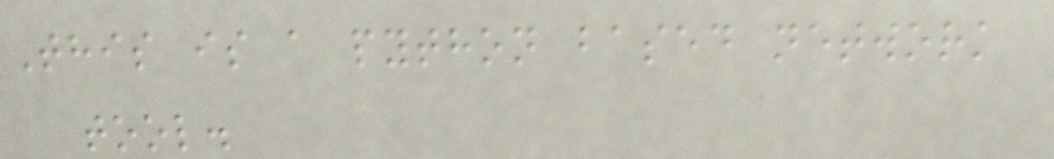This is a python based network
tool.
